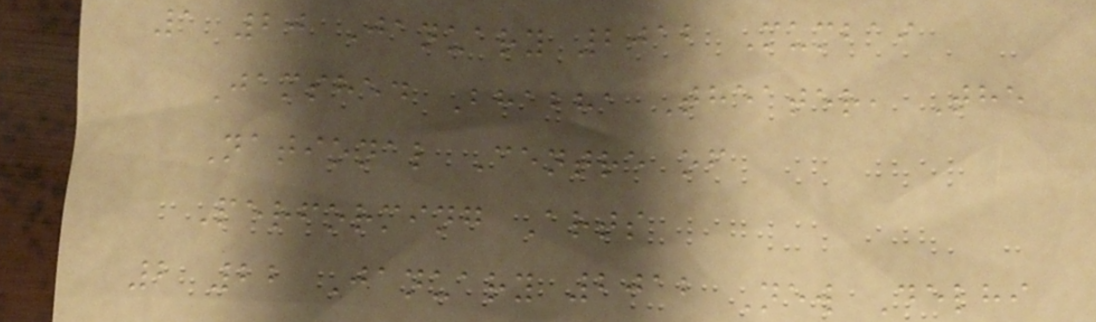1 20 January 2012 Mumbai
Jamshed Bhabha Theater, The
National Centre of
Performing Arts
2 22 January 2012 New Delhi
